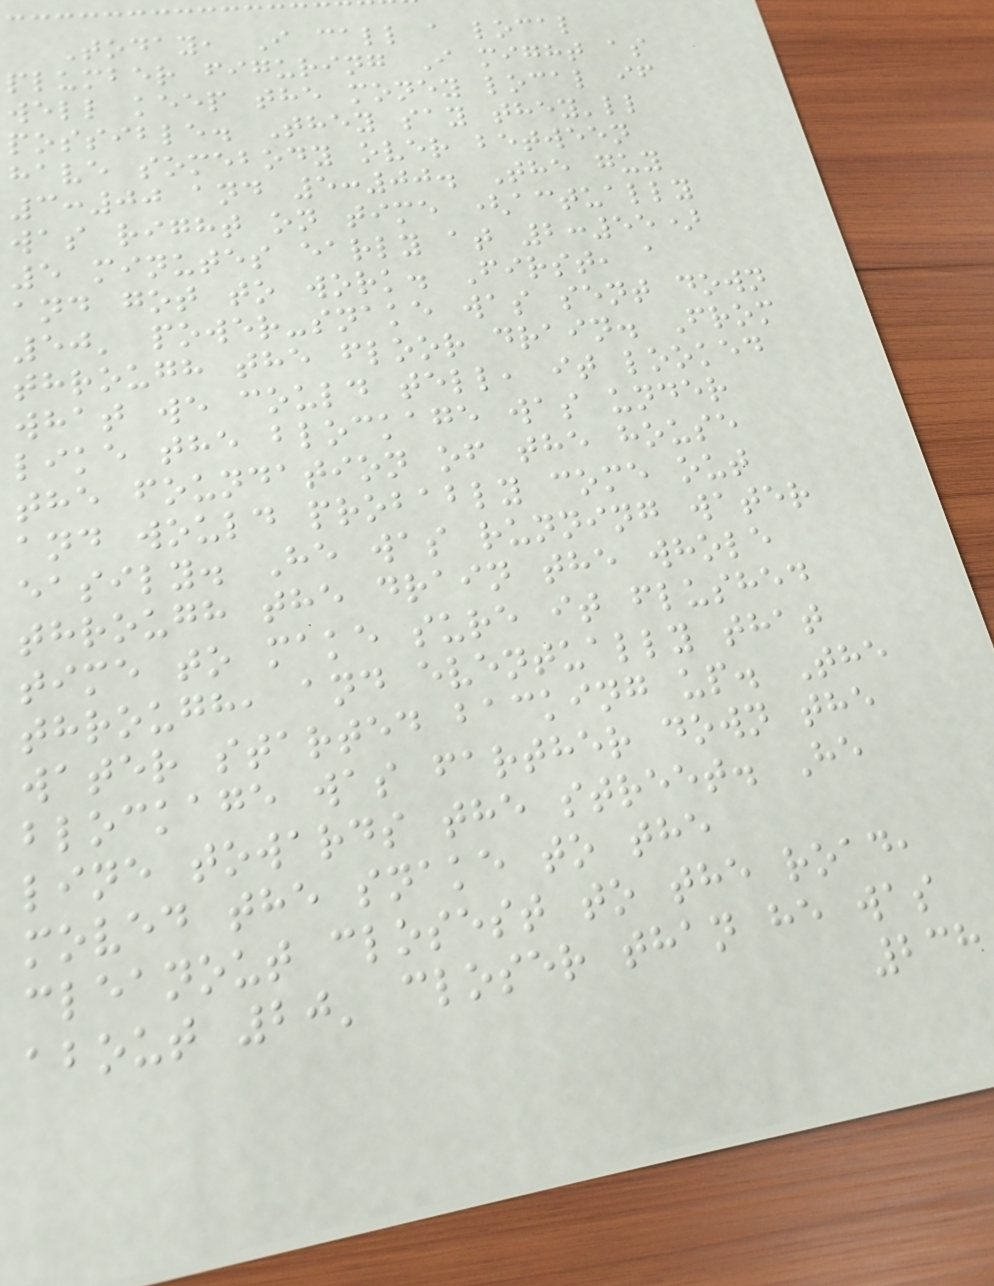Today, I call a local
plumber figuring I might as
well keep the money local if
possible. They say they'll
have somebody over between
3:00 and 5:00. The guy
was right on time (actually
5 minutes early at 2:55)
and got to work. First, a
50' power-snake was sent down
through the floor drain. From
what we could tell, it looked
like the blockage was under
the foundation of the house
and would probably come out
easily. He was running water
through the drain the whole
time to make sure it flushed
through, and eventually that
water started backing up. The
blockage was farther down the
line towards the street. He
moved the snake to the
cleanout closest to the road,
about 20' closer than he was
238
